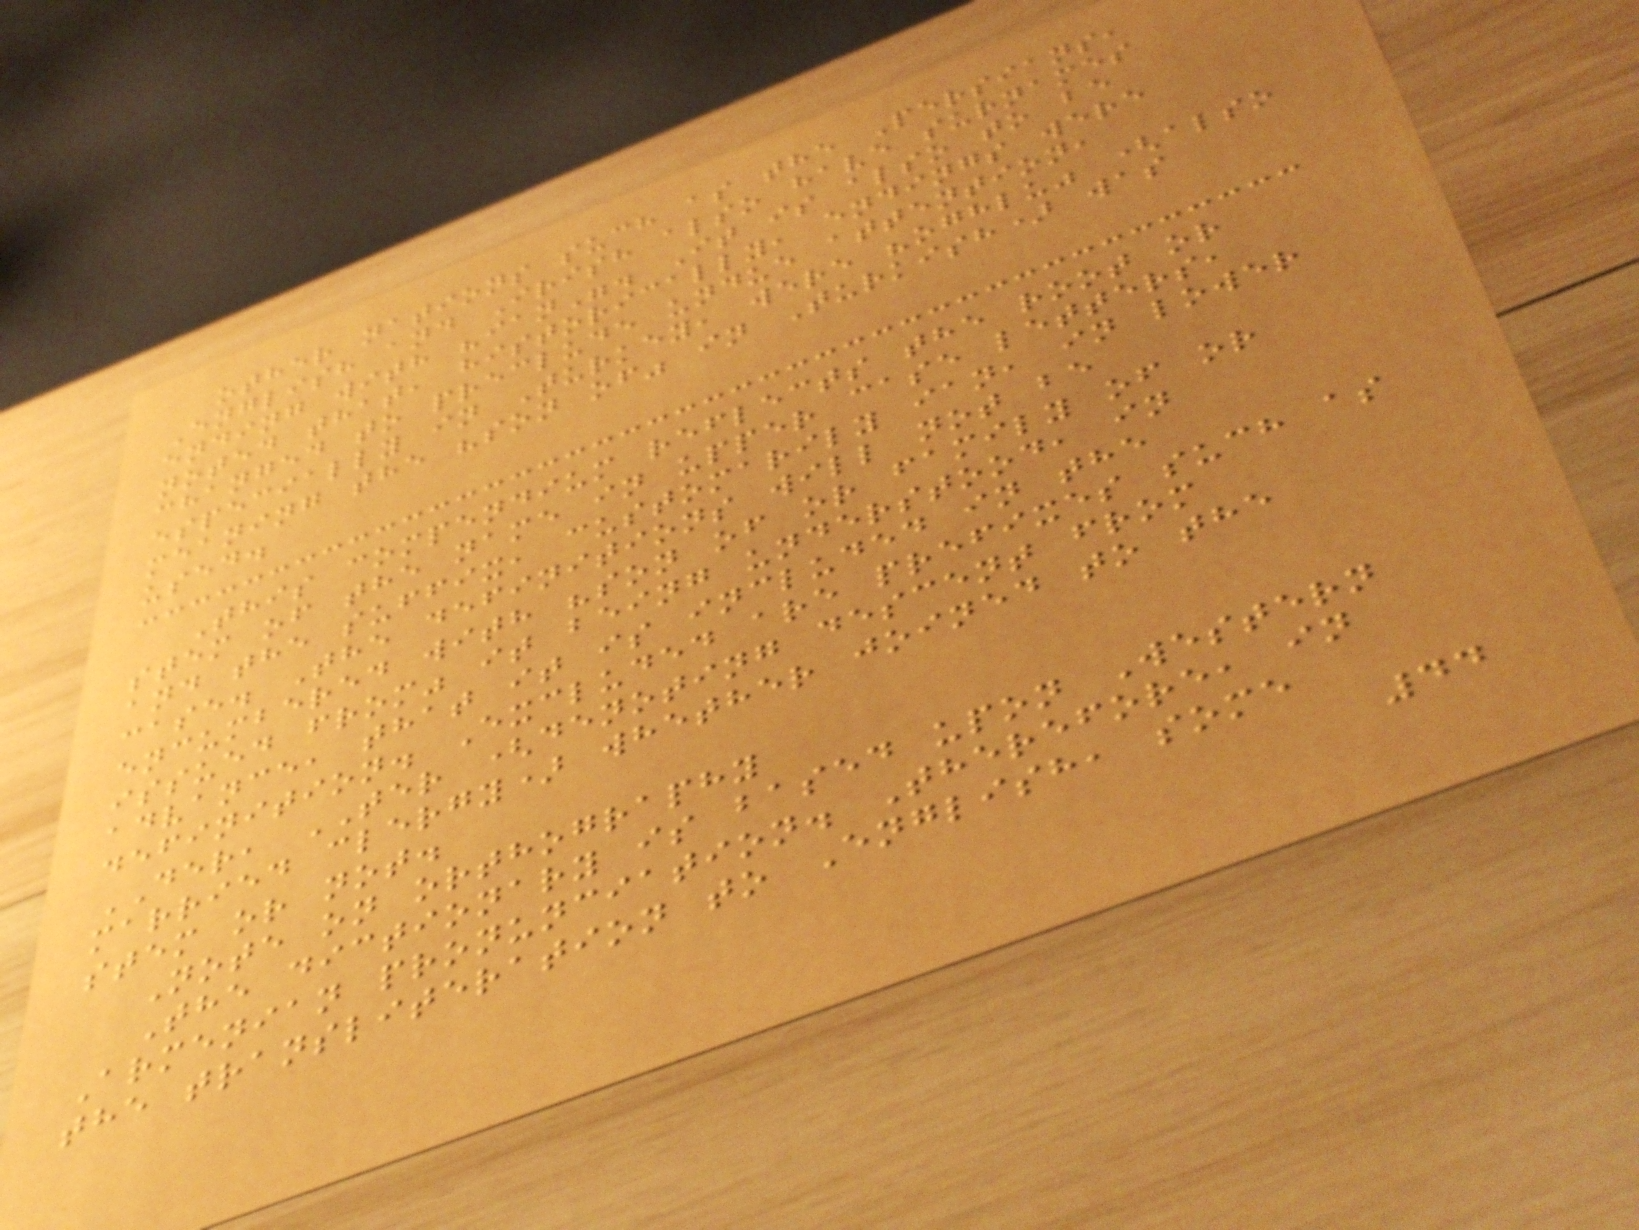other nations such as the Persians,
English and Irish also have surnames
ending with "ian". It is also to be
noted that, historically, endings were
changed to preclude undue attention,
especially in Turkey, were "oghlu" (also
meaning the "son of" in Turkish) was
used.
This compendium reflects the root or
stem of the name in upper case letters,
and the suffix, customarily ian, in lower
case. The definitions will not be
encumbered with "son of or family of or
issued from" it being understood, in
advance, that it is included in the
definition. Excluded are prefixes such as
DER, TER (denoting descent from
married clergy) whether joined to the
stem or not.
Note on orthography
The dictionary is based upon Western
Armenian pronunciation. Therefore, in
the transliteration to English, some
44
